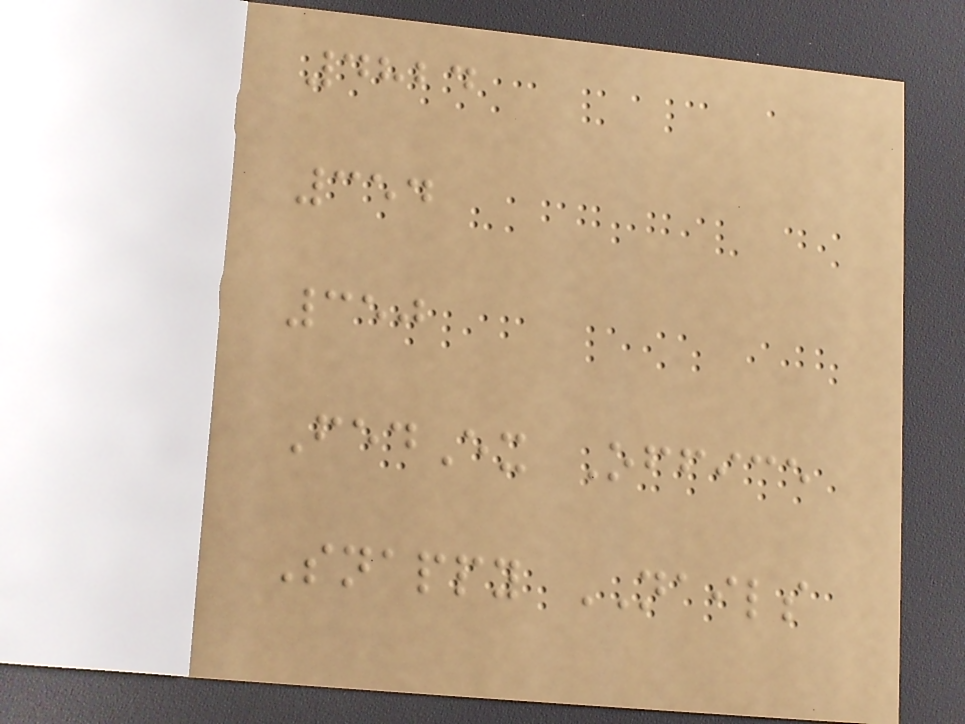4824
354
350
FedEx Office
Snappy NAILS
